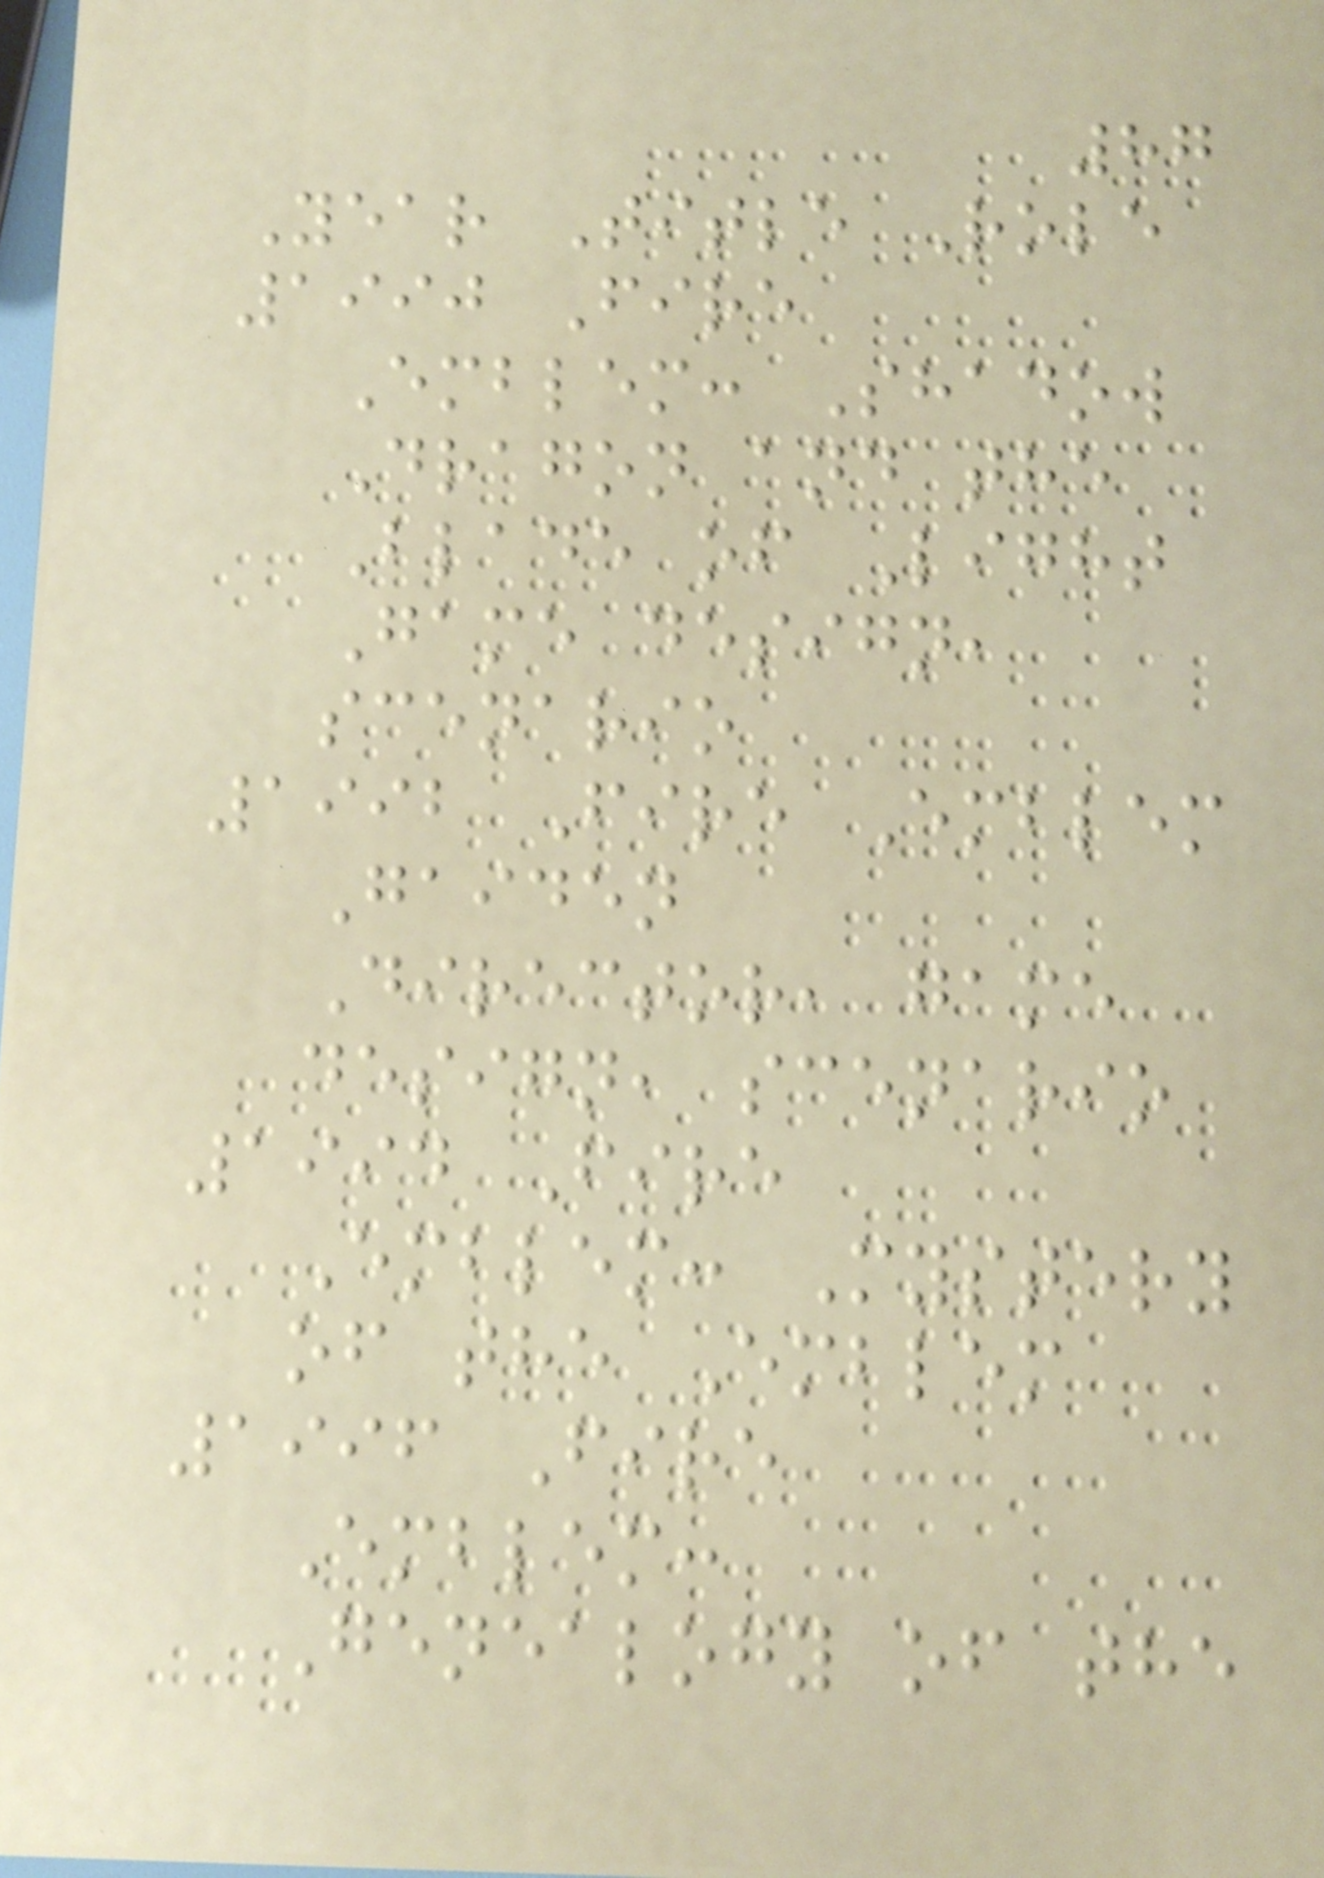87
Year Title Role
1990 Fire
Emblem: Shadow
Dragon and the
Blade of Light
Game design,
scenario
1992 Fire Emblem
Gaiden
Director, game
design, scenario
1994 Fire
Emblem: Mystery
of the Emblem
1996 Fire
Emblem:
Genealogy of the
